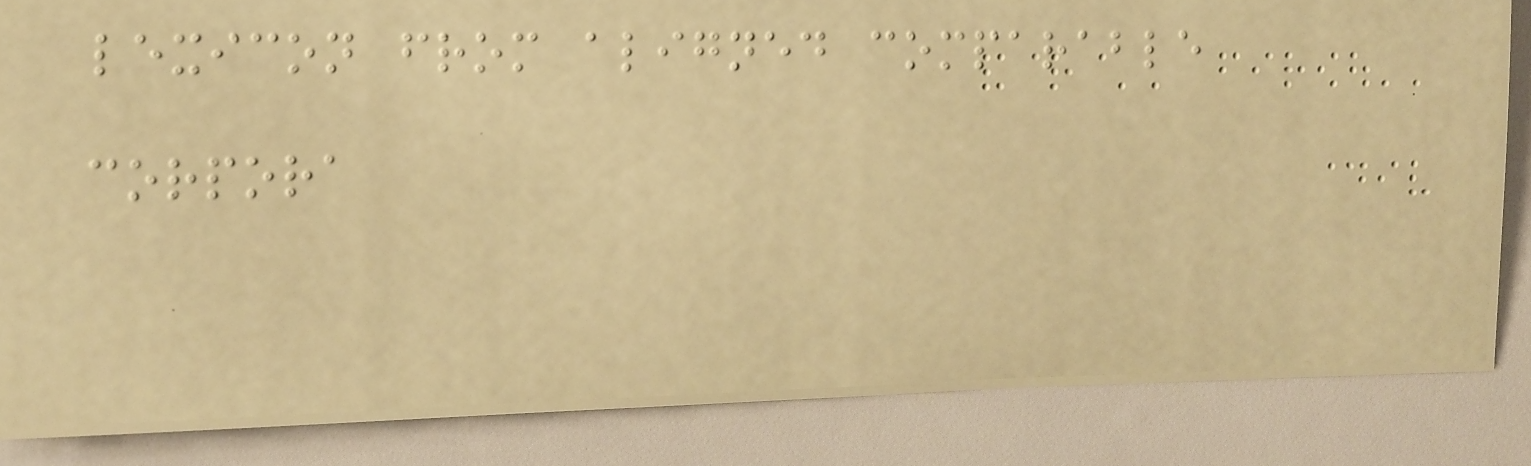lexicon from aligned comparable
corpora
